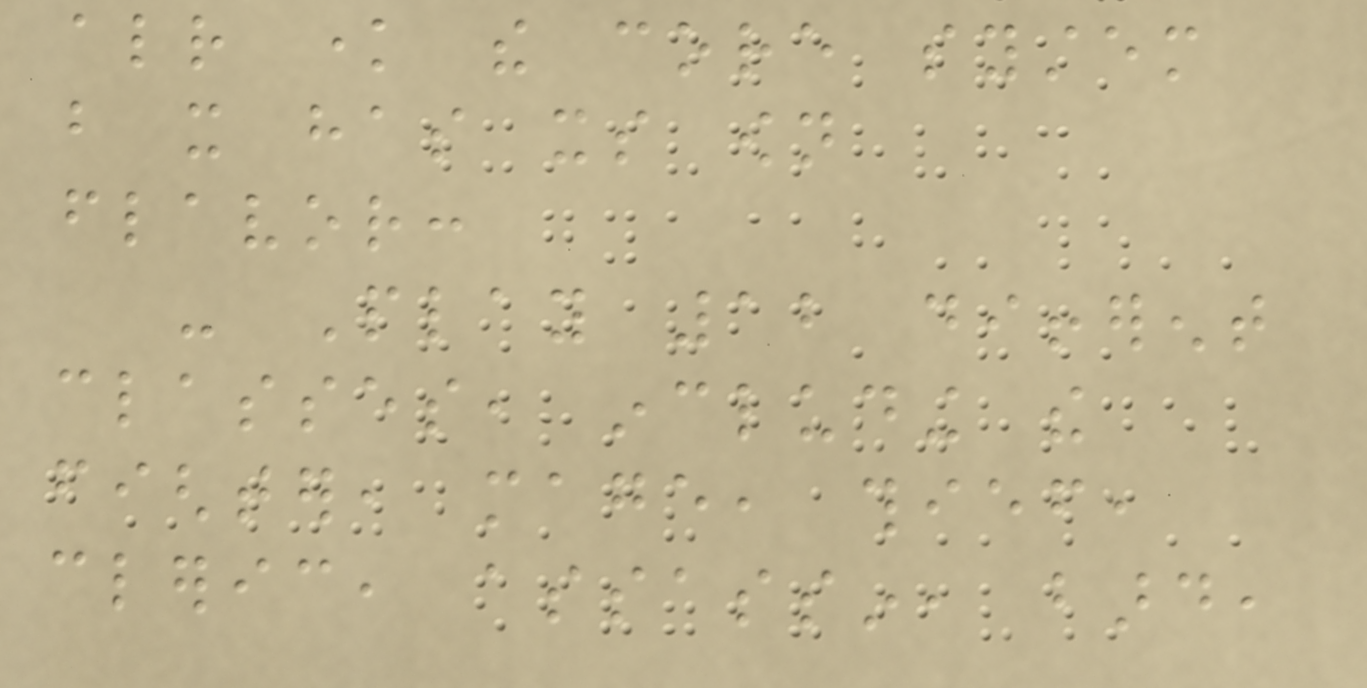already know the core system
but it has its own
flavor:
- Play 12 different
classes, including the
fighter, mage, thief,
cleric, assassin, bard,
